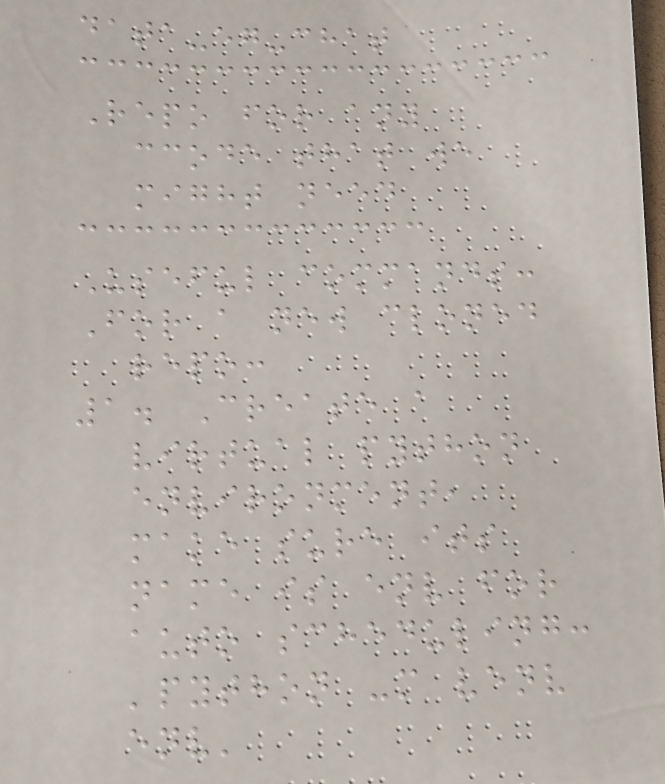data-eg-chat
Repo for any
ccode that we
might need
Useful commands:
For a new cloned
repo:
1. Create a
virtual python
environment,
make sure its
name is env for
auto scheduling:
'python -m venv
env'
